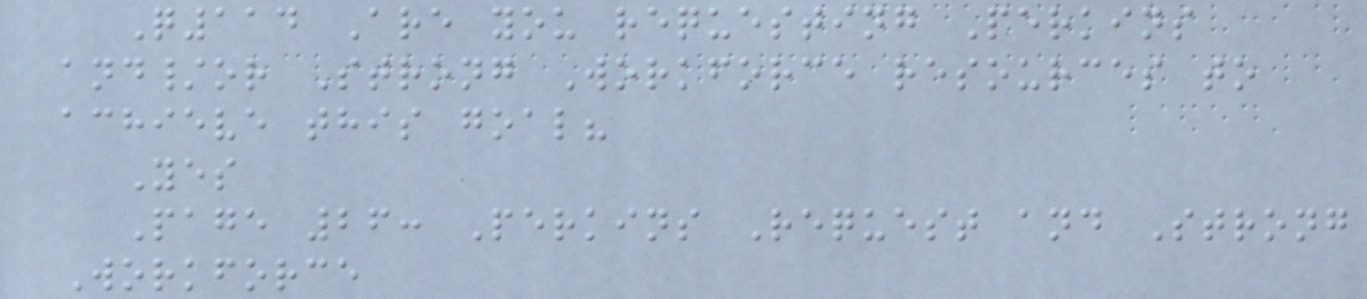Q114 Are you requesting Perkins
and/or Strong Workforce resources to
achieve this goal?
Yes
Page 26: Perkins Request and Strong
Workforce
